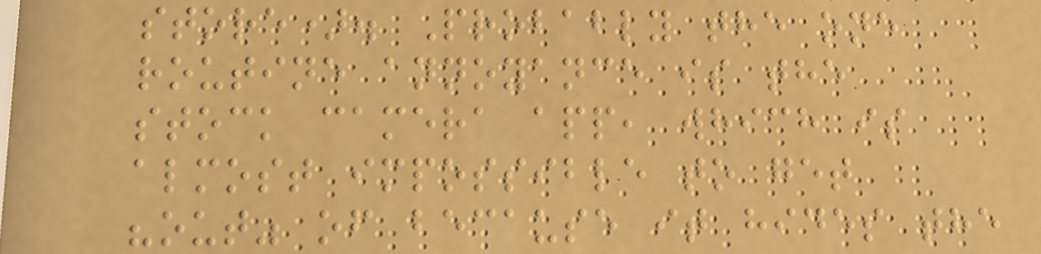store). Probably the one
routine annoyance is the
stock camera app, which is
almost impossible to get
"out" of because it hides the
